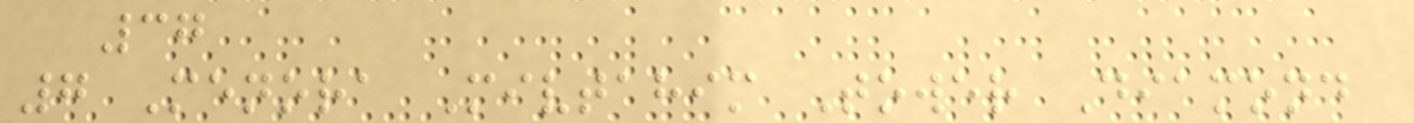37
7 Menora Mivtahim Tower Diamond
